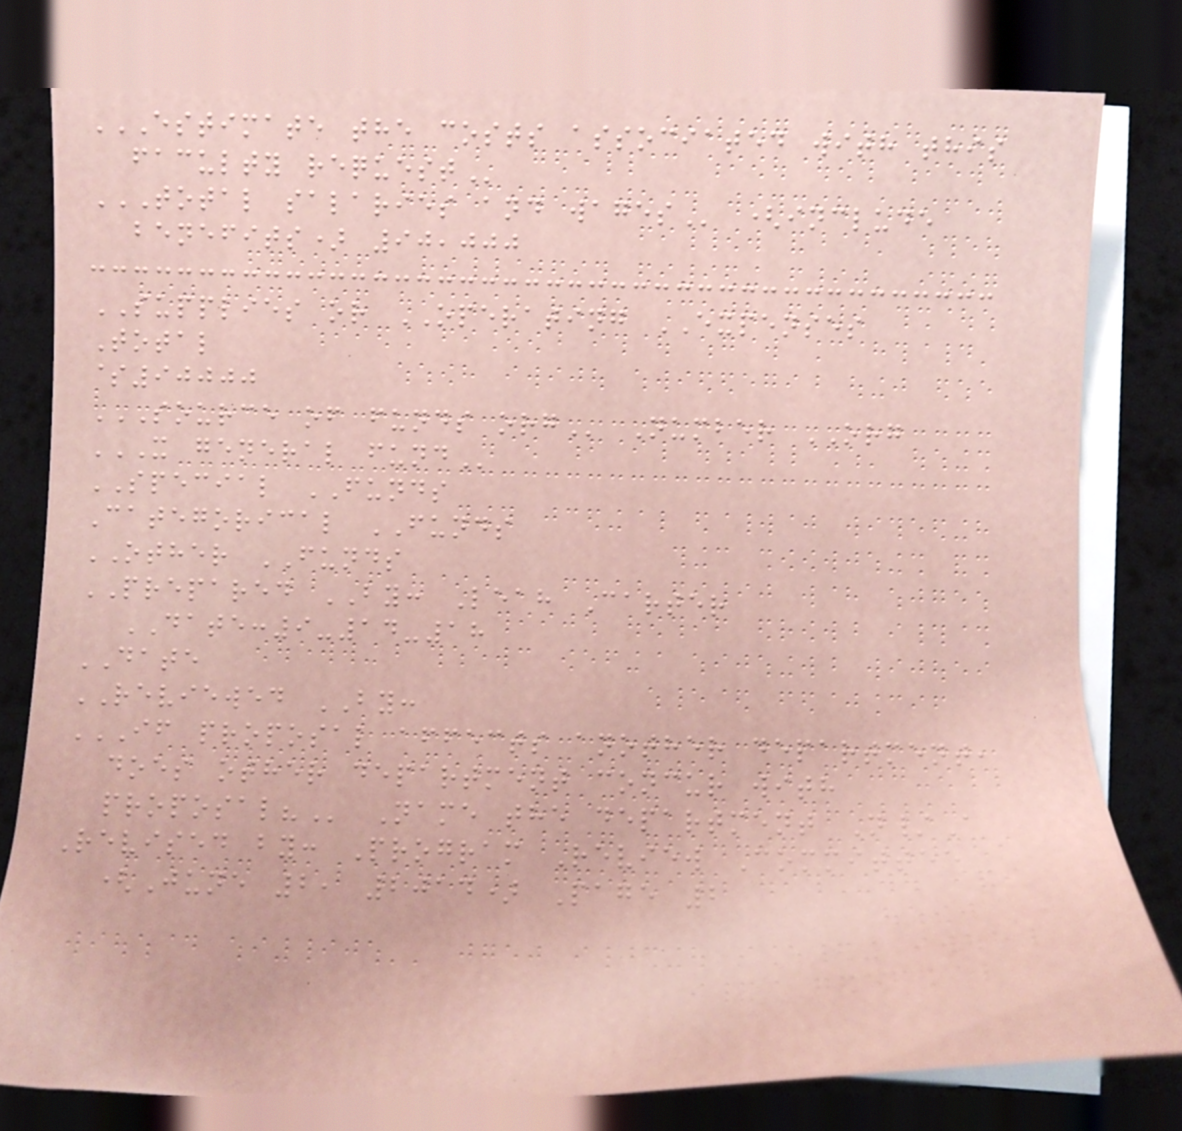ESTIMATE THE COSTS ASSOCIATED WITH THIS
FACULTY REQUEST
TOTAL SALARIES AND WAGES (include
benefits) 90,000
SUPPLIES or OPERATING EXPENSES
Total
$90000
SOURCE OF FUNDS ORG Number ORG
X GENERAL FUND
SPECIAL FUNDS
Categorical FUNDS
OTHER FUNDS
PREPARED BY: Leah Carter
DATE:9-14-18
DATE
REVIEWED BY:
IF PROPOSAL AFFECTS ANOTHER DEPARTMENT,
DOES OTHER DEPARTMENT CONCUR WITH
PROPOSAL? Name the department N/A
Revised by: Program Review Committee
(June 2, 2014) Page 2
